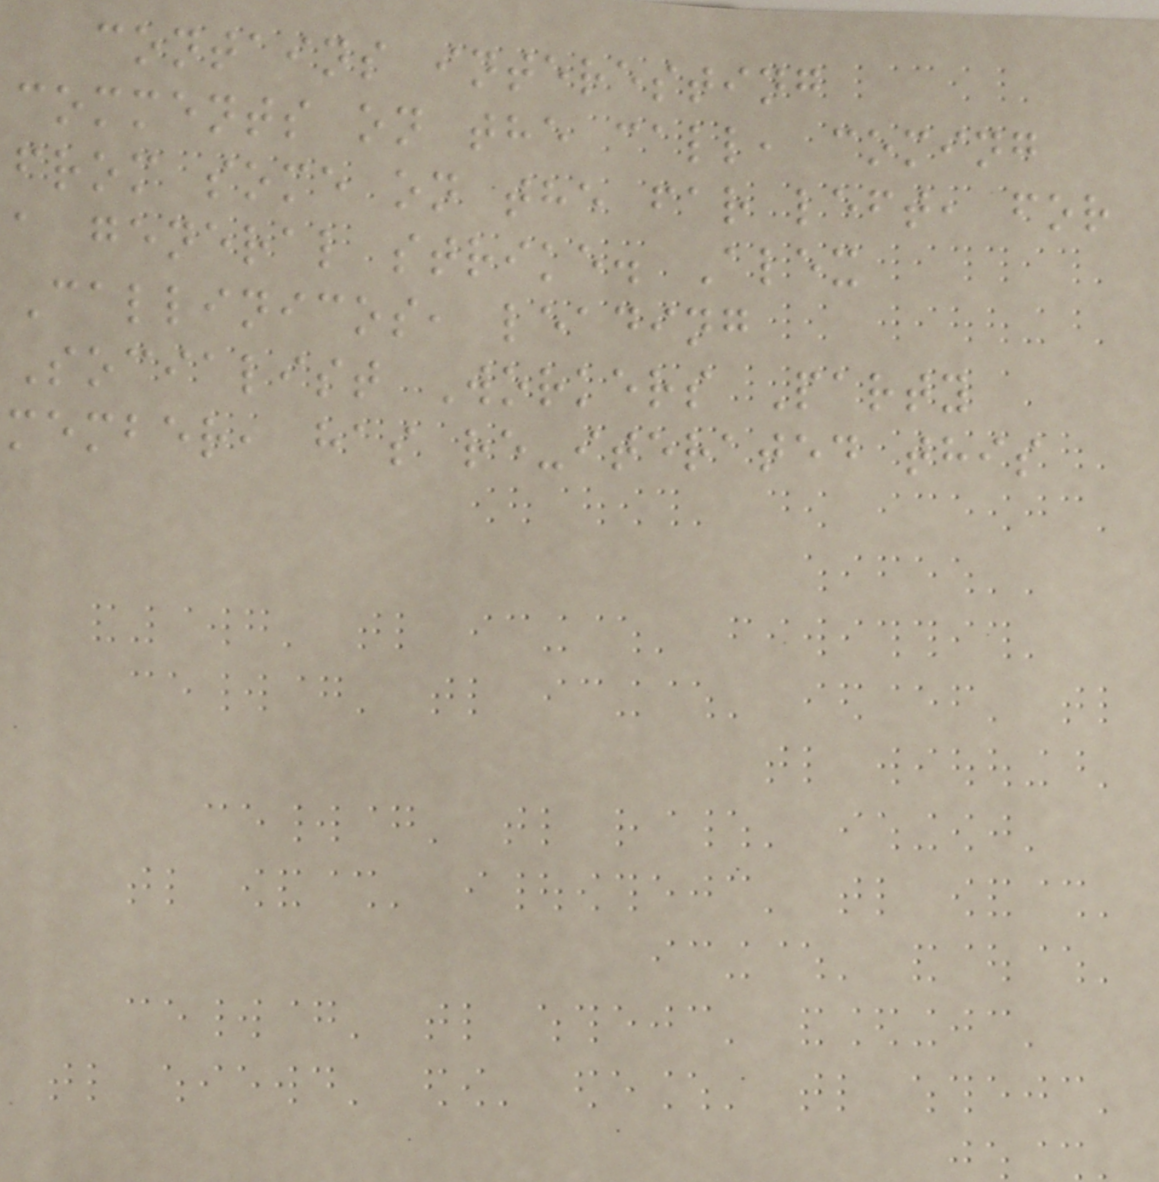contains interesting
comments on the call, coming
from some on the far left, for
a general strike. Alex
Callinicos, leading
Socialist Workers Party
member, has re-iterated this
